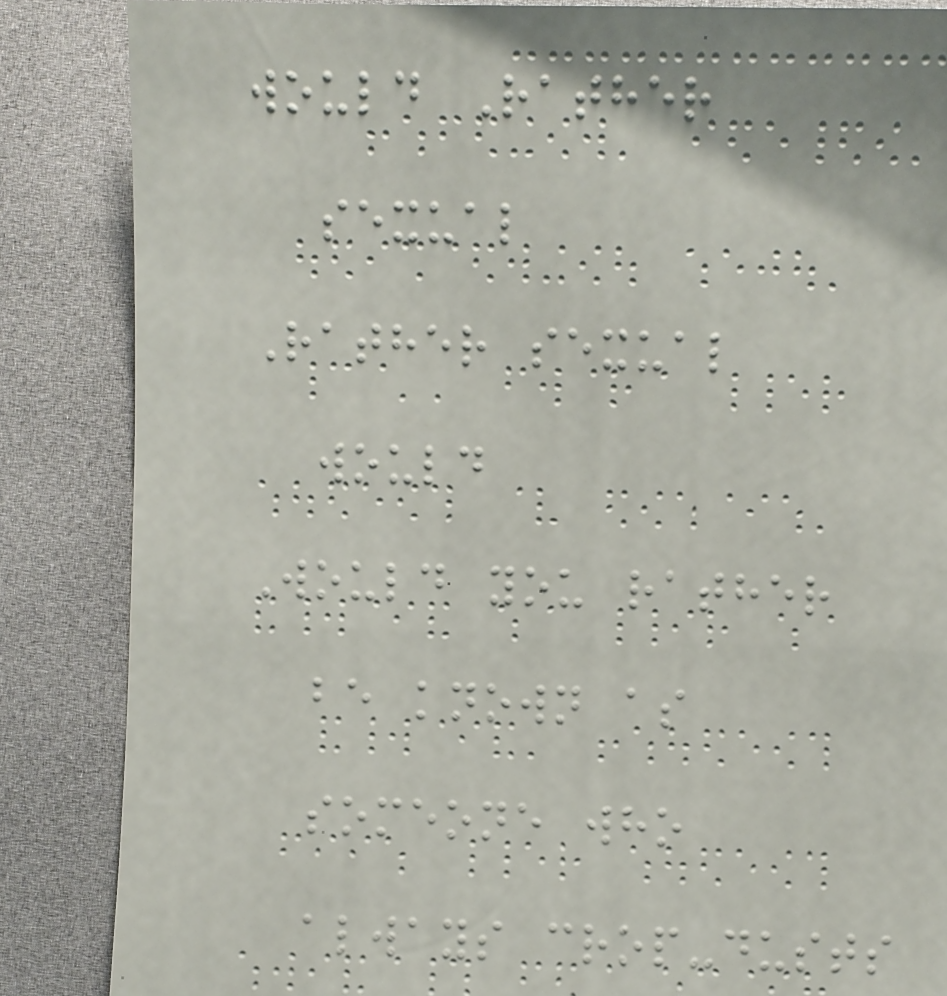would Rather
sexual
Rather sexual
would
Would you rather
be known as
someone who
always crop-dusts
